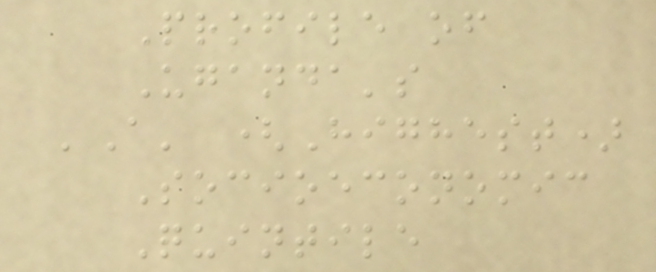Profile of
Uganda's
'A' (Highest)
Socioeconomic
Quintile
